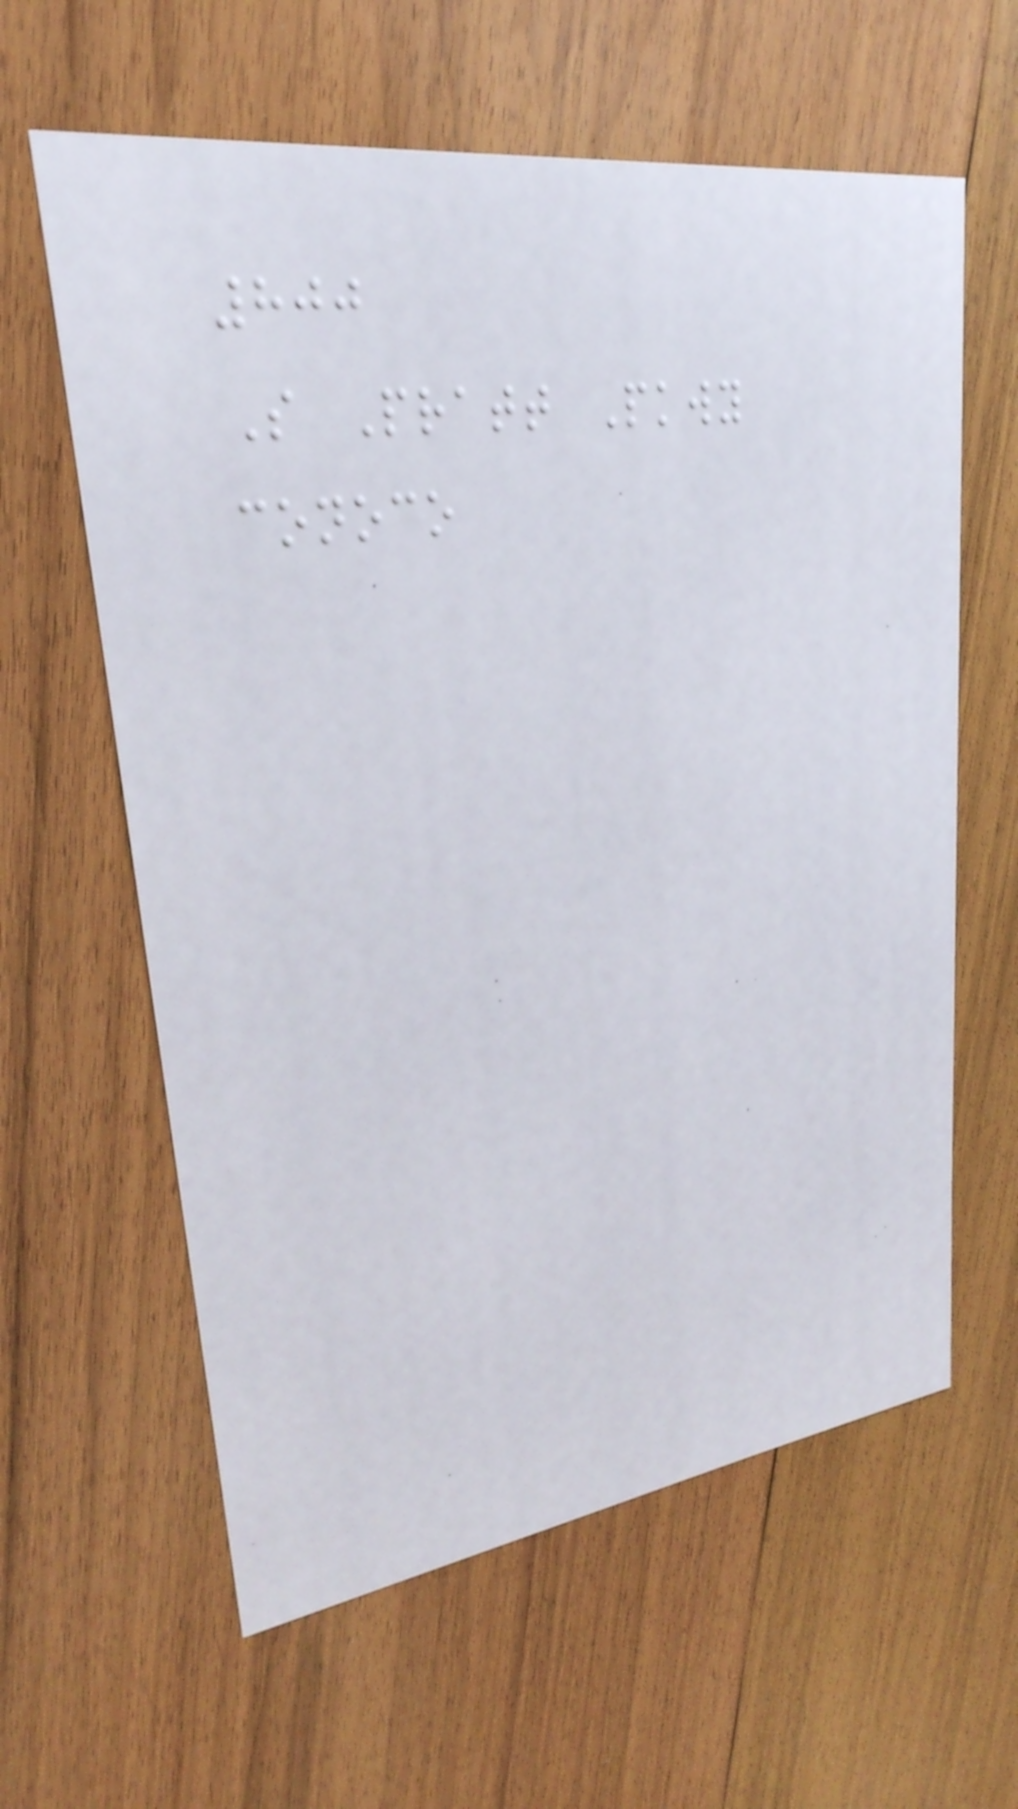800
S Pratt Pkwy
conoco
